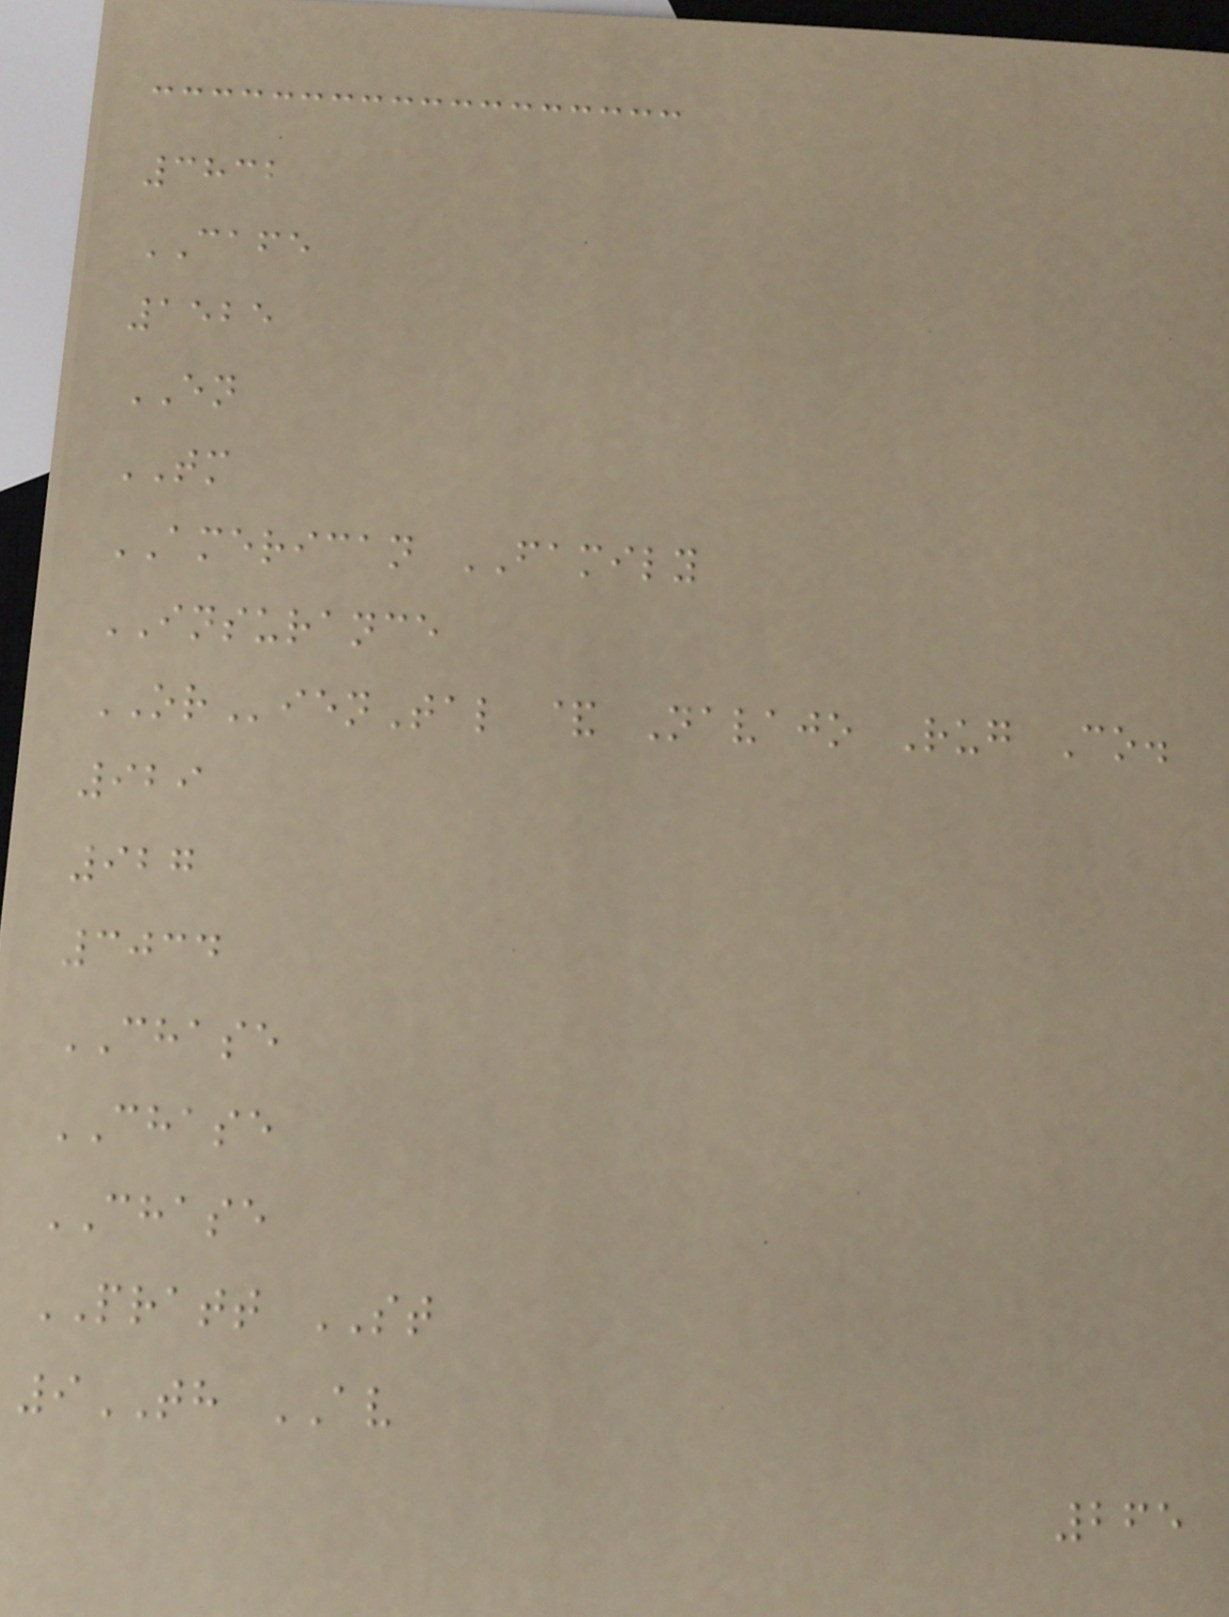3832
CAFE
1525
EN
TM
AMERICAN FAMILY
INSURANCE
ORienTal & Navajo Rug Co.
929
927
3034
CHASE
CHASE
CHASE
PRATT ST
9TH AV
265
